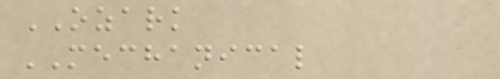OZARK
MECHANICAL
